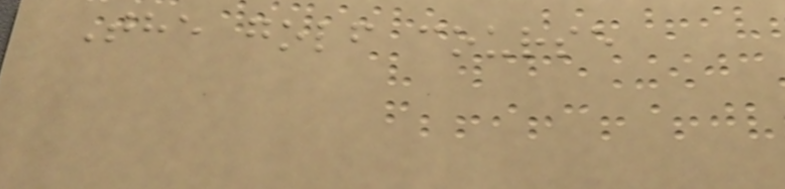The golf course
